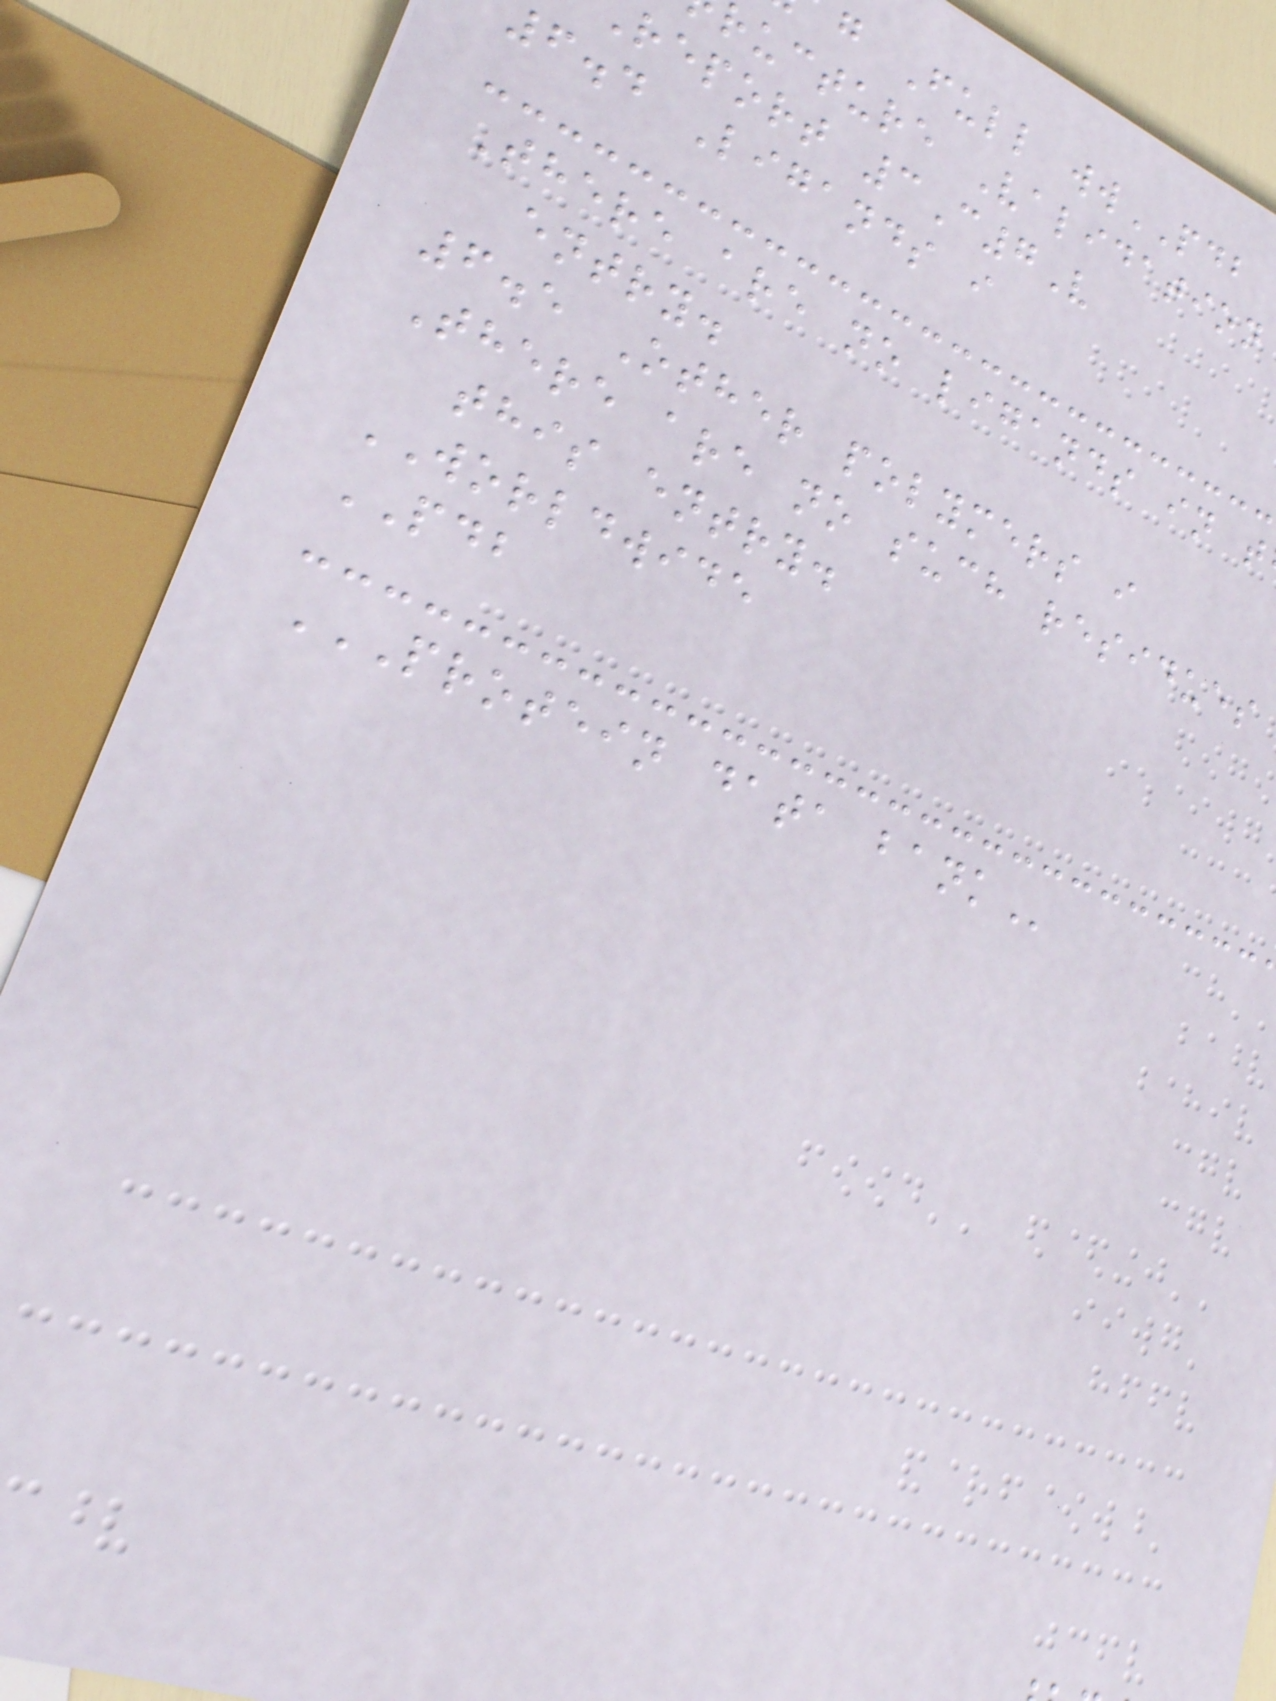g Full wwPDB
ructure Validation
report 3C7V
6.4 Ligands i
There are no ligands in t
entry.
6.5 Other polymers i
There are no such residues
this entry.
WORLDWIDE
PDB
PROTEIN DATA BANK
